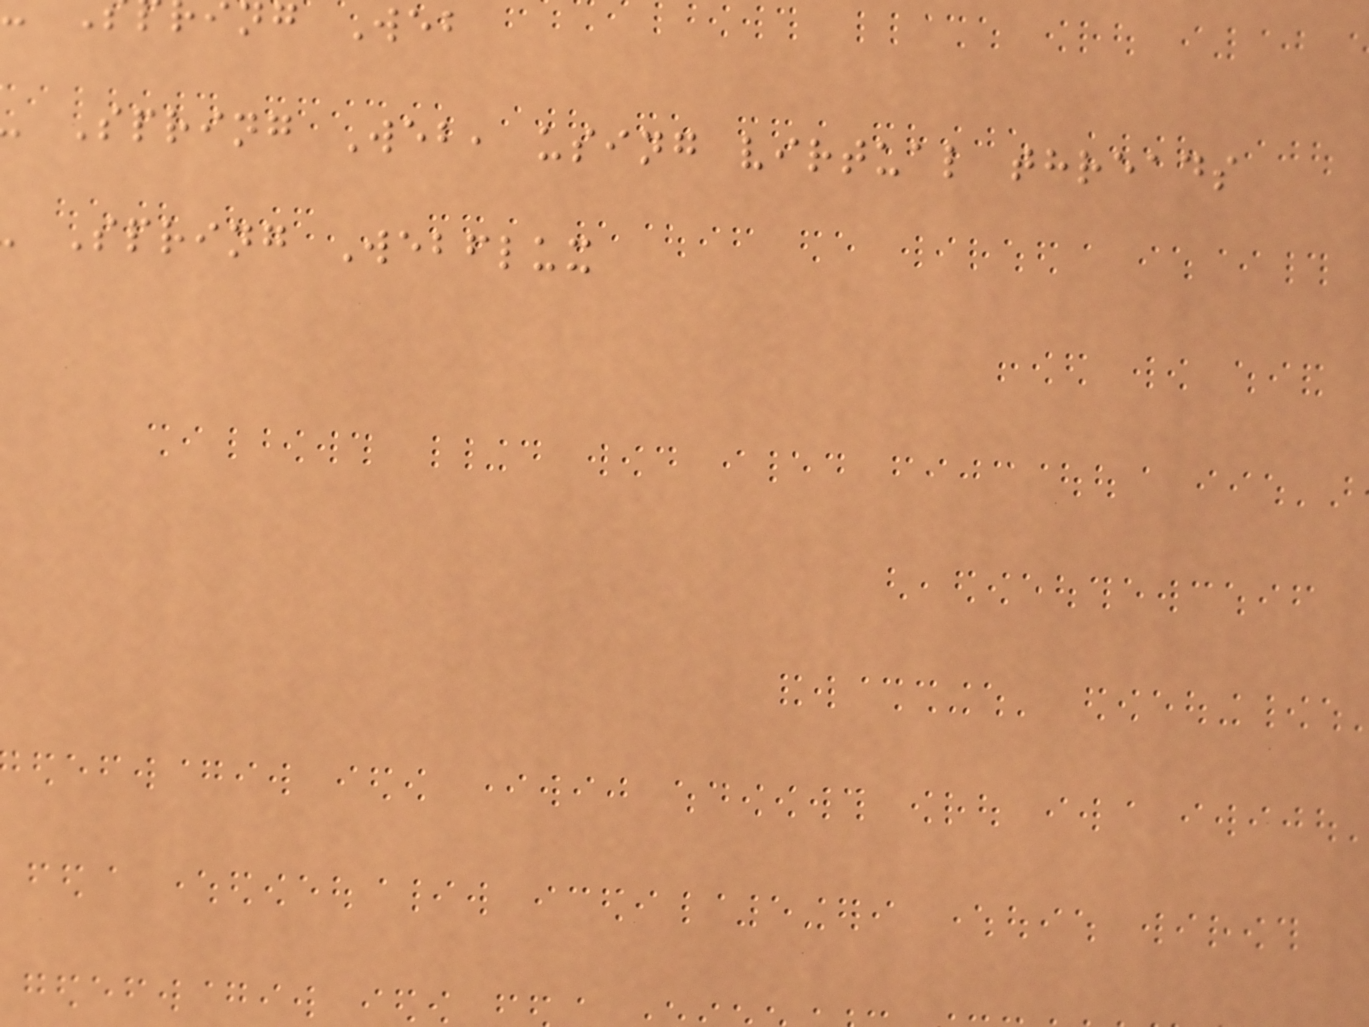ng Web
Spring Web, using virtual threads
Spring Webflux
